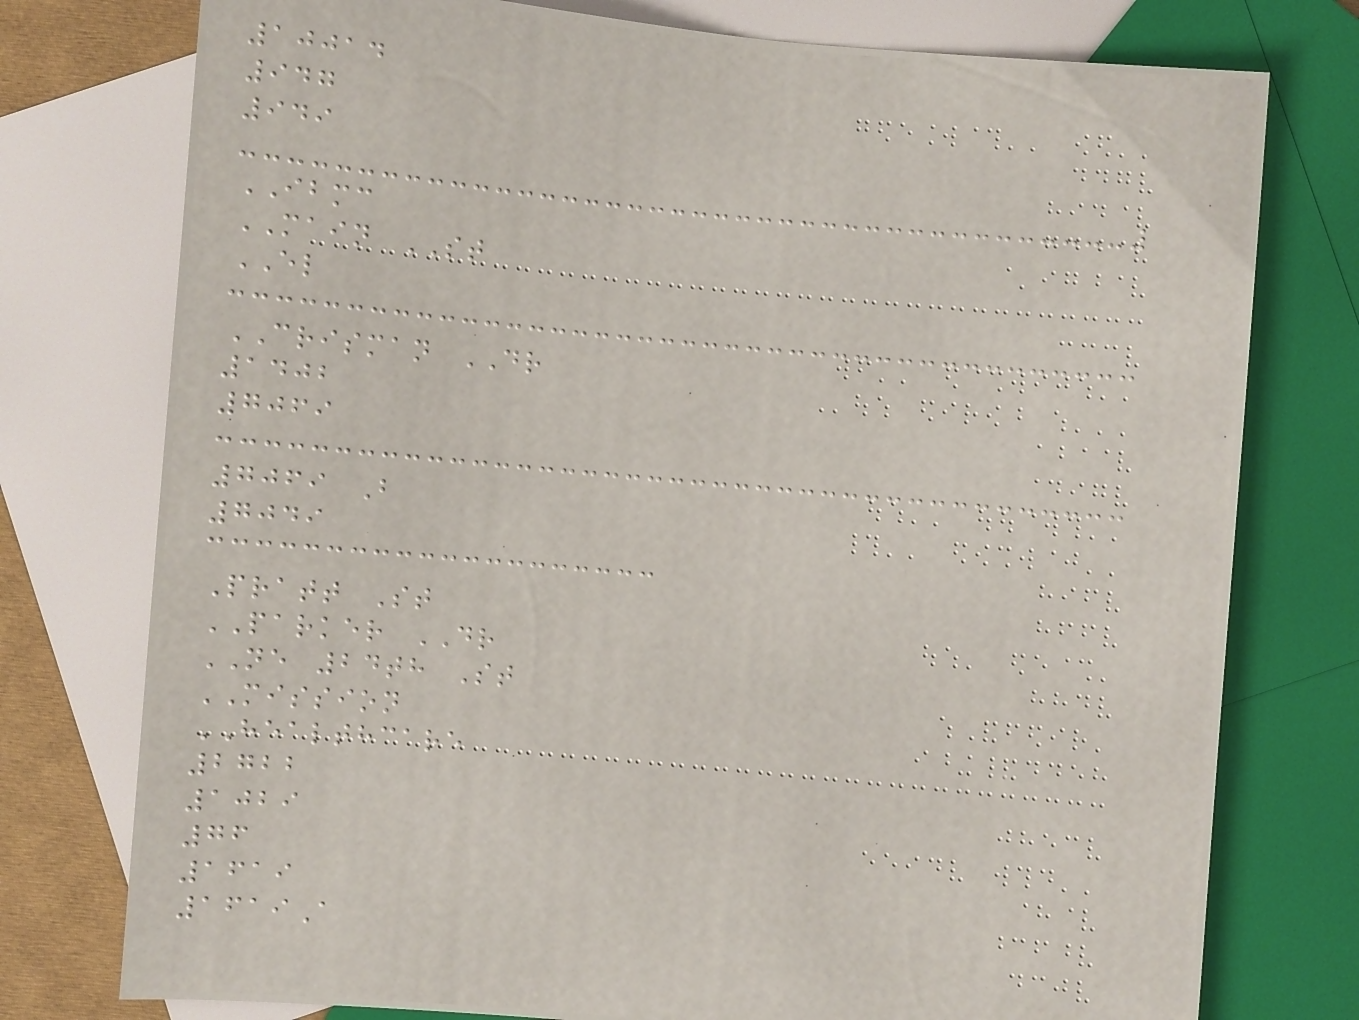10014
947
949
IBMC
MAIN ST
EL
CRISMAN DR
1402
7069
7069 B
7049
Pratt St
PARKER DR
NE 24th St
MISSION
HEALTHCARE
2722
1029
76
1619
1619A
